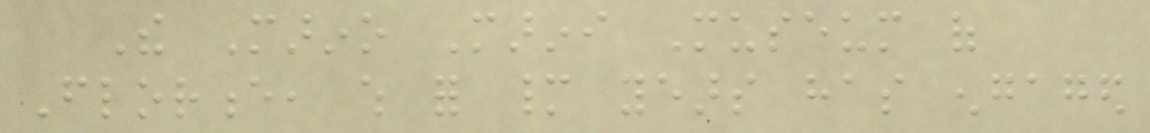The Marino Marini Museum of
Florence, which for many years has engaged
